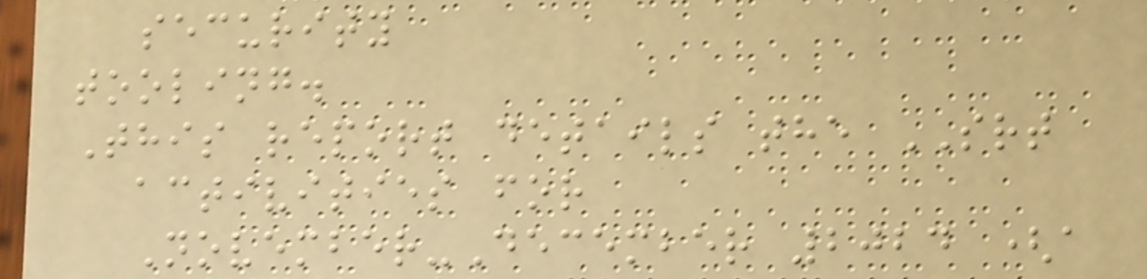security
tooling.
This report details the SRT
activities for
November-December 2024 (a
